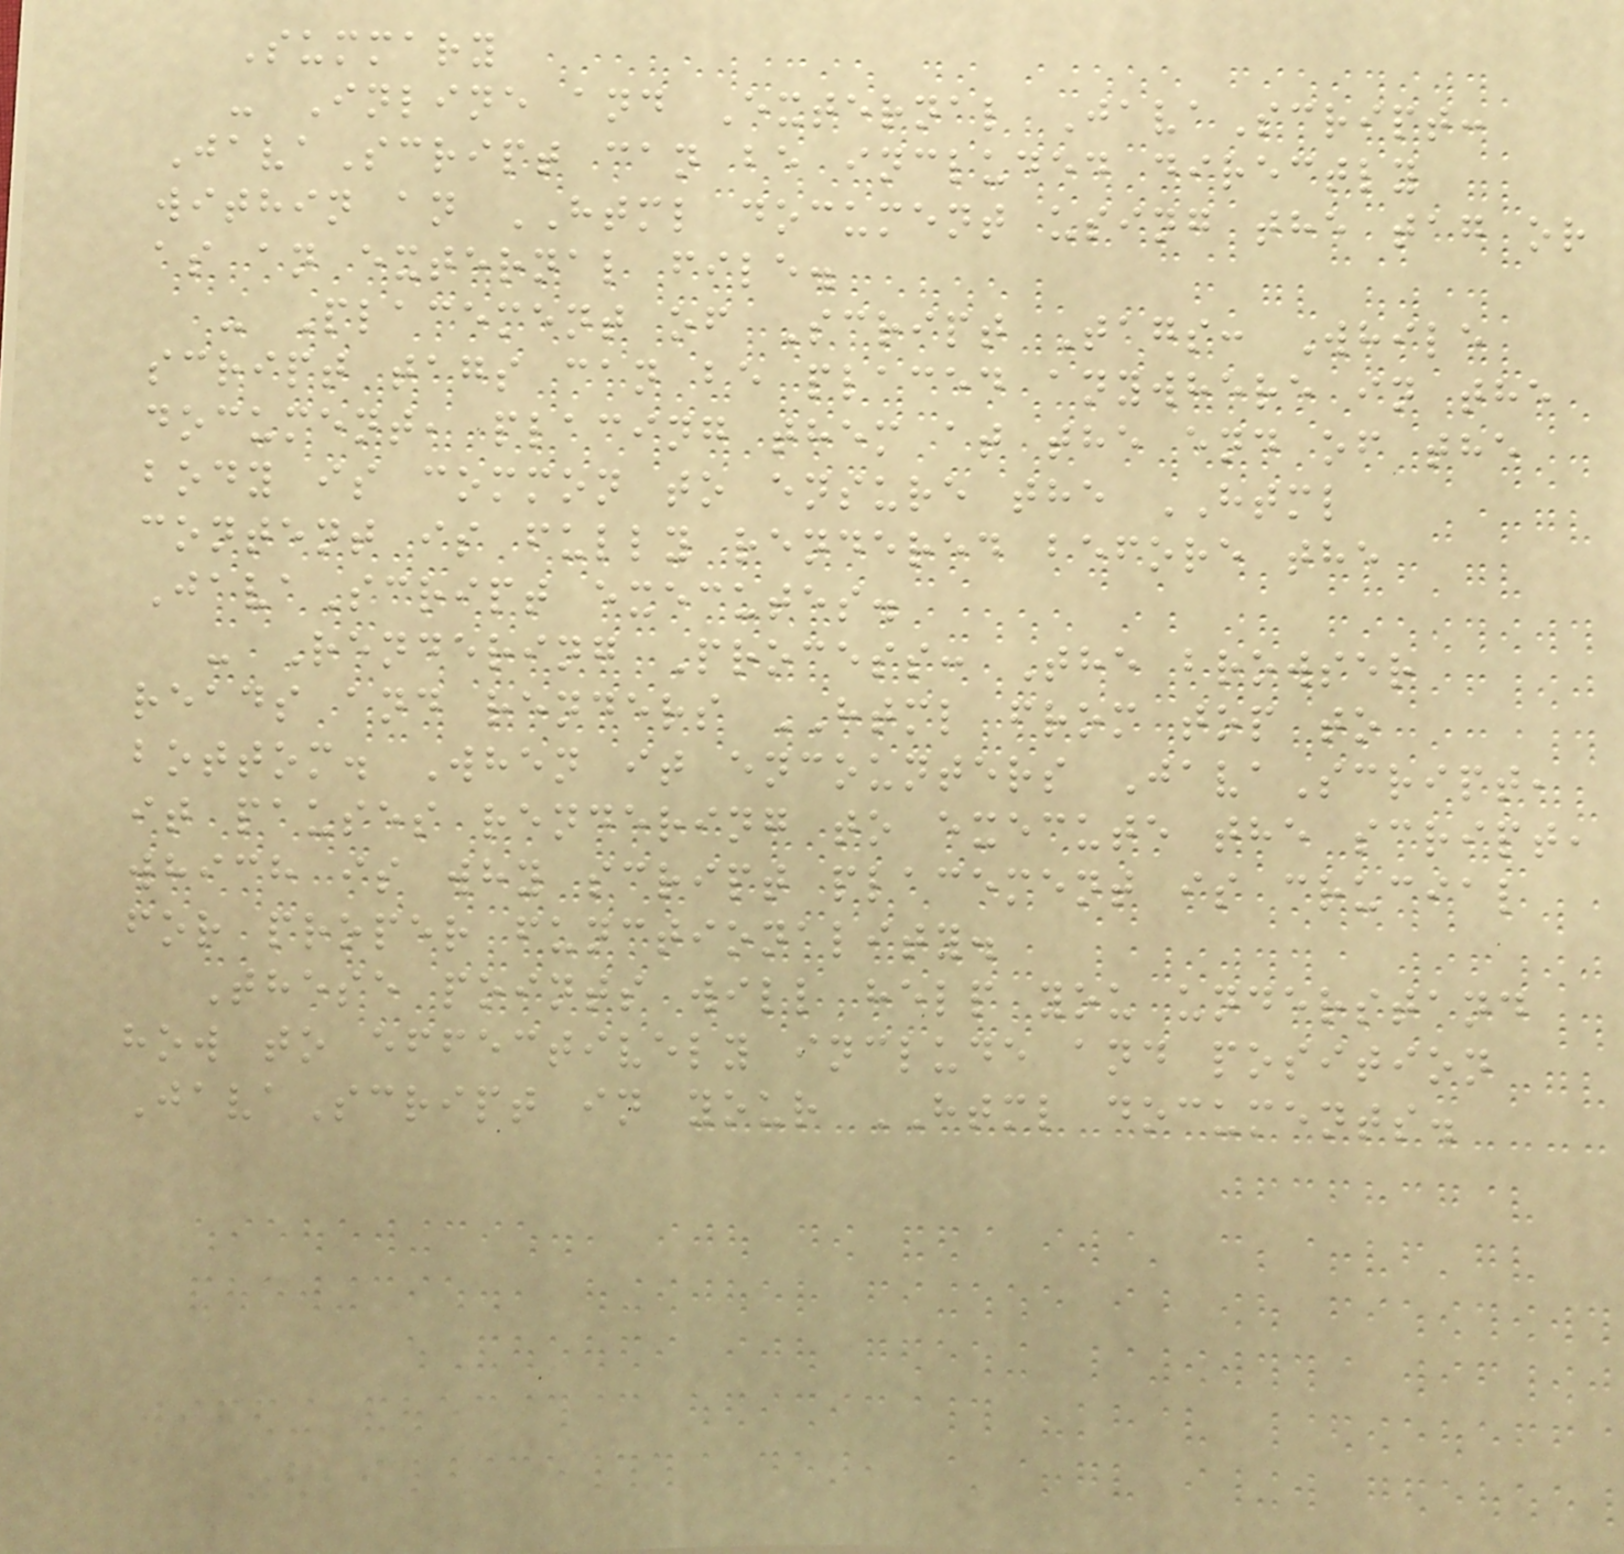Summary
- Inline and External JavaScript:
JavaScript can be included directly
within an HTML document using the tag or
as an external file.
- Placement of Script Tags: While
script tags can be placed anywhere in the
document, placing them at the end of the
body is common to ensure the HTML
content is fully rendered before the
JavaScript executes.
- Rendering Process: The browser
reads and renders HTML from top to
bottom. When it encounters JavaScript,
it pauses rendering to execute the script,
which is why script placement is crucial
for proper functionality.
These points will help you understand
how to effectively include and position
JavaScript in your HTML documents.
